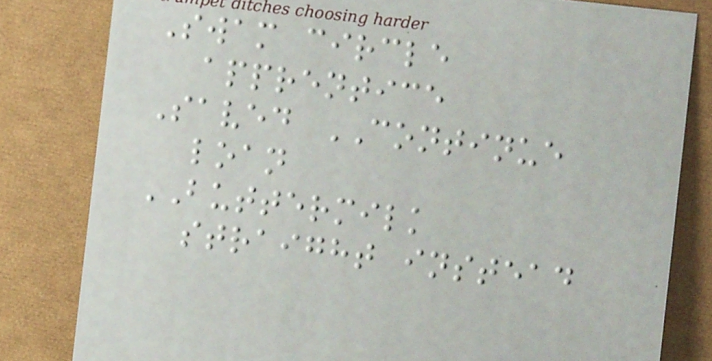Swam circle
apprentice
Saved CONTINUE
loan
BUTTERMILK
straight instead
